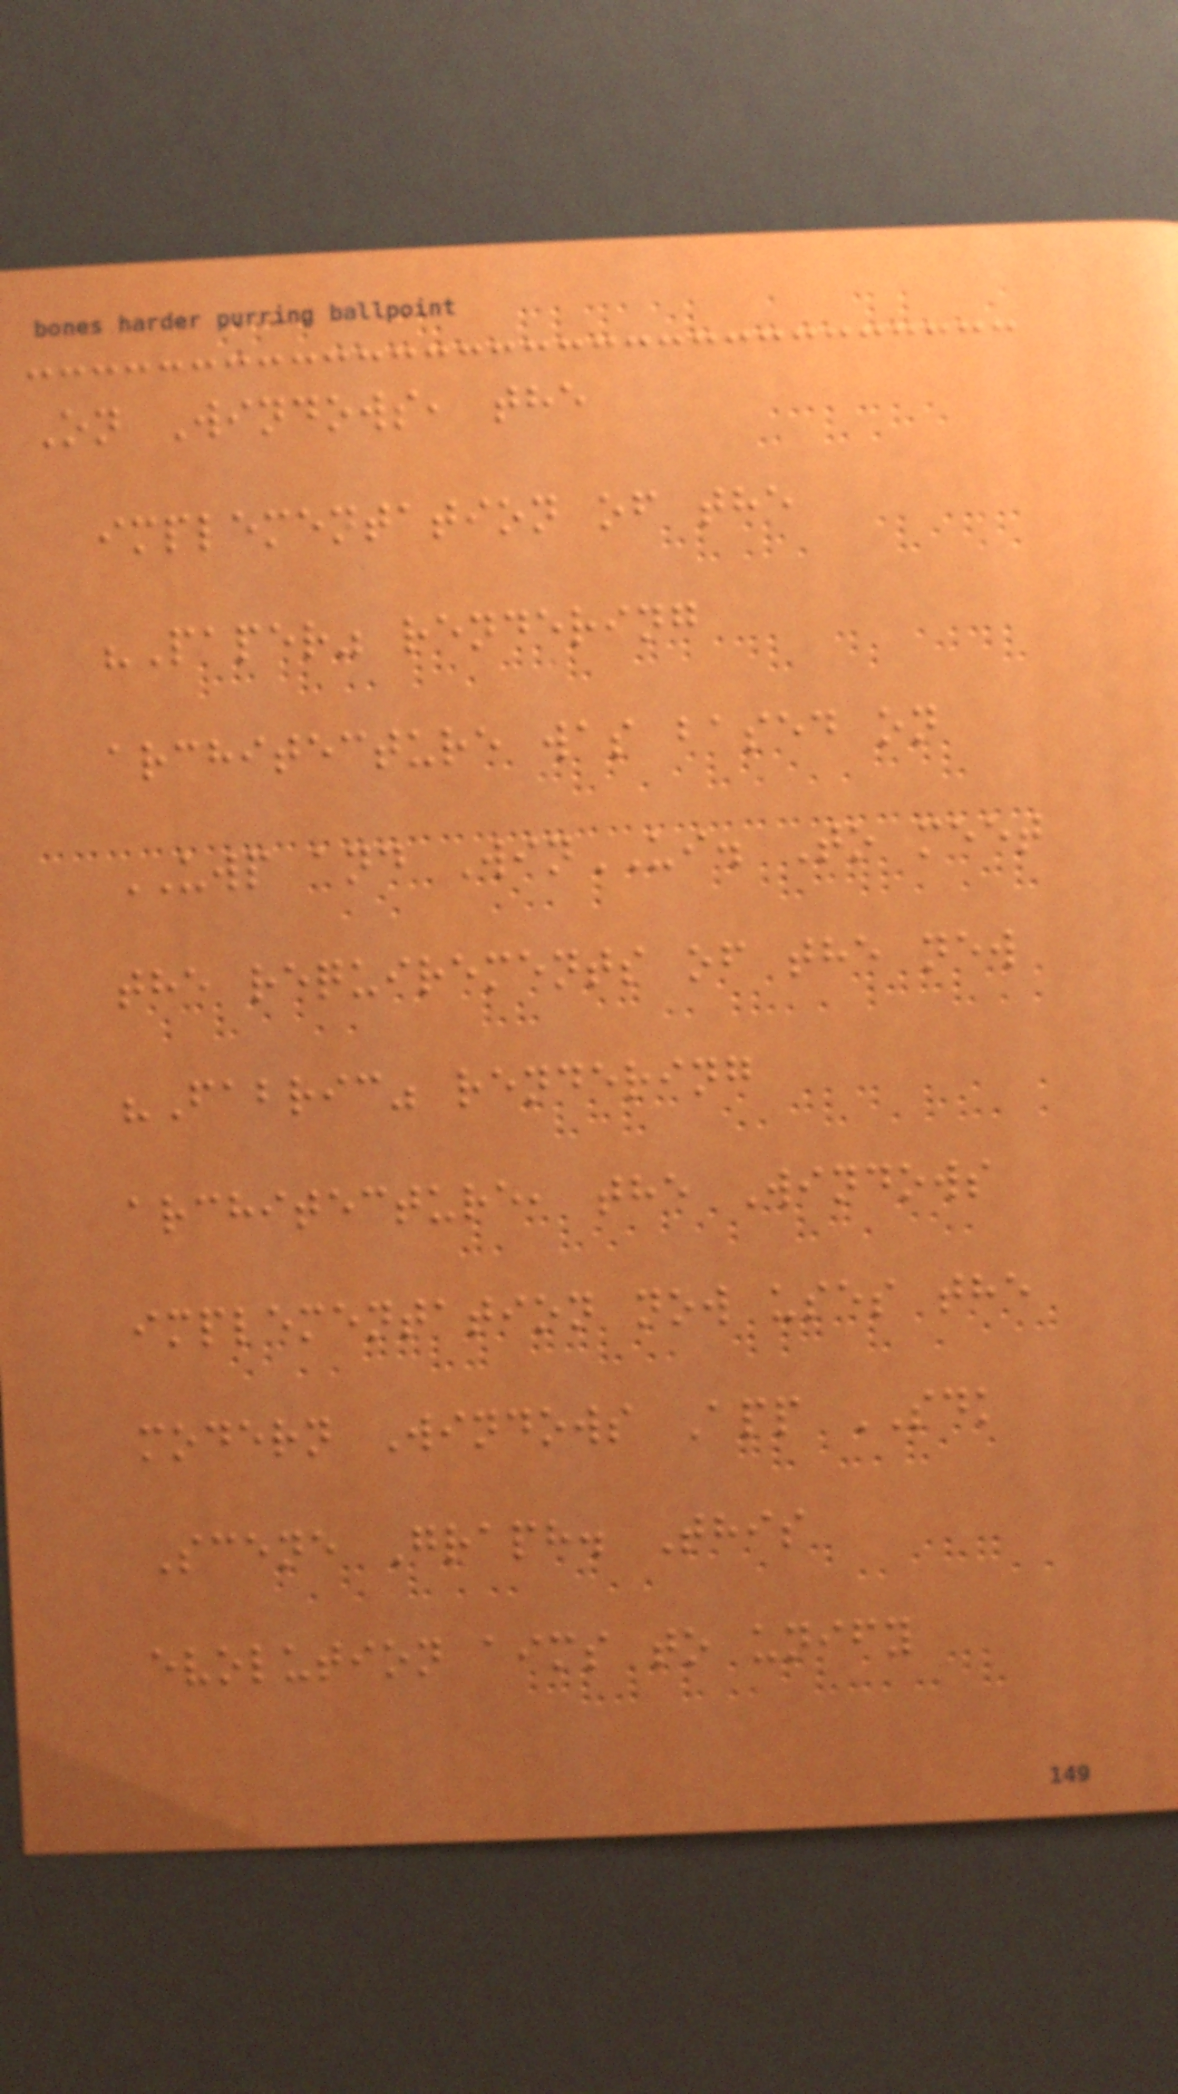On Windows, the
implementation of the
"Paper" rendering
architecture was based on
UWP and WinUI. To meet
the requirements of the new
"Fabric" rendering
architecture, the Windows
implementation now uses the
modern Windows App SDK
Scene Graph. This
evolution aims to unify
